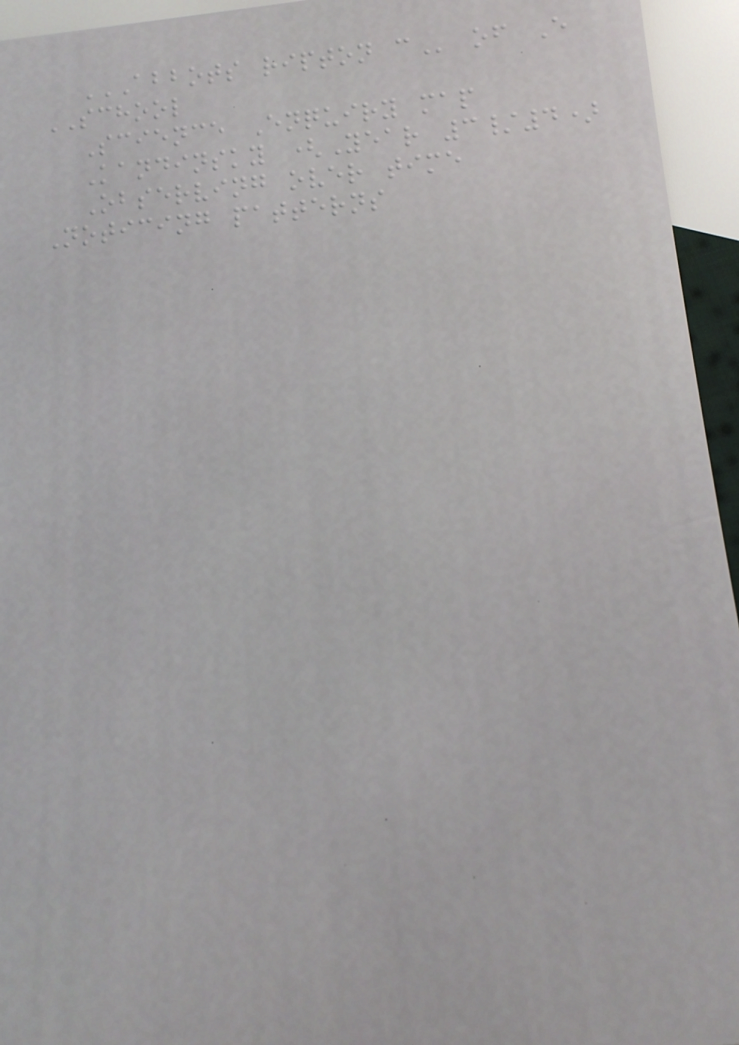ABBOTS RIPTON C of E
SCHOOL
Science Enquiry map
Kandinsky (Year 3/4)
Observing over time
Noticing patterns
